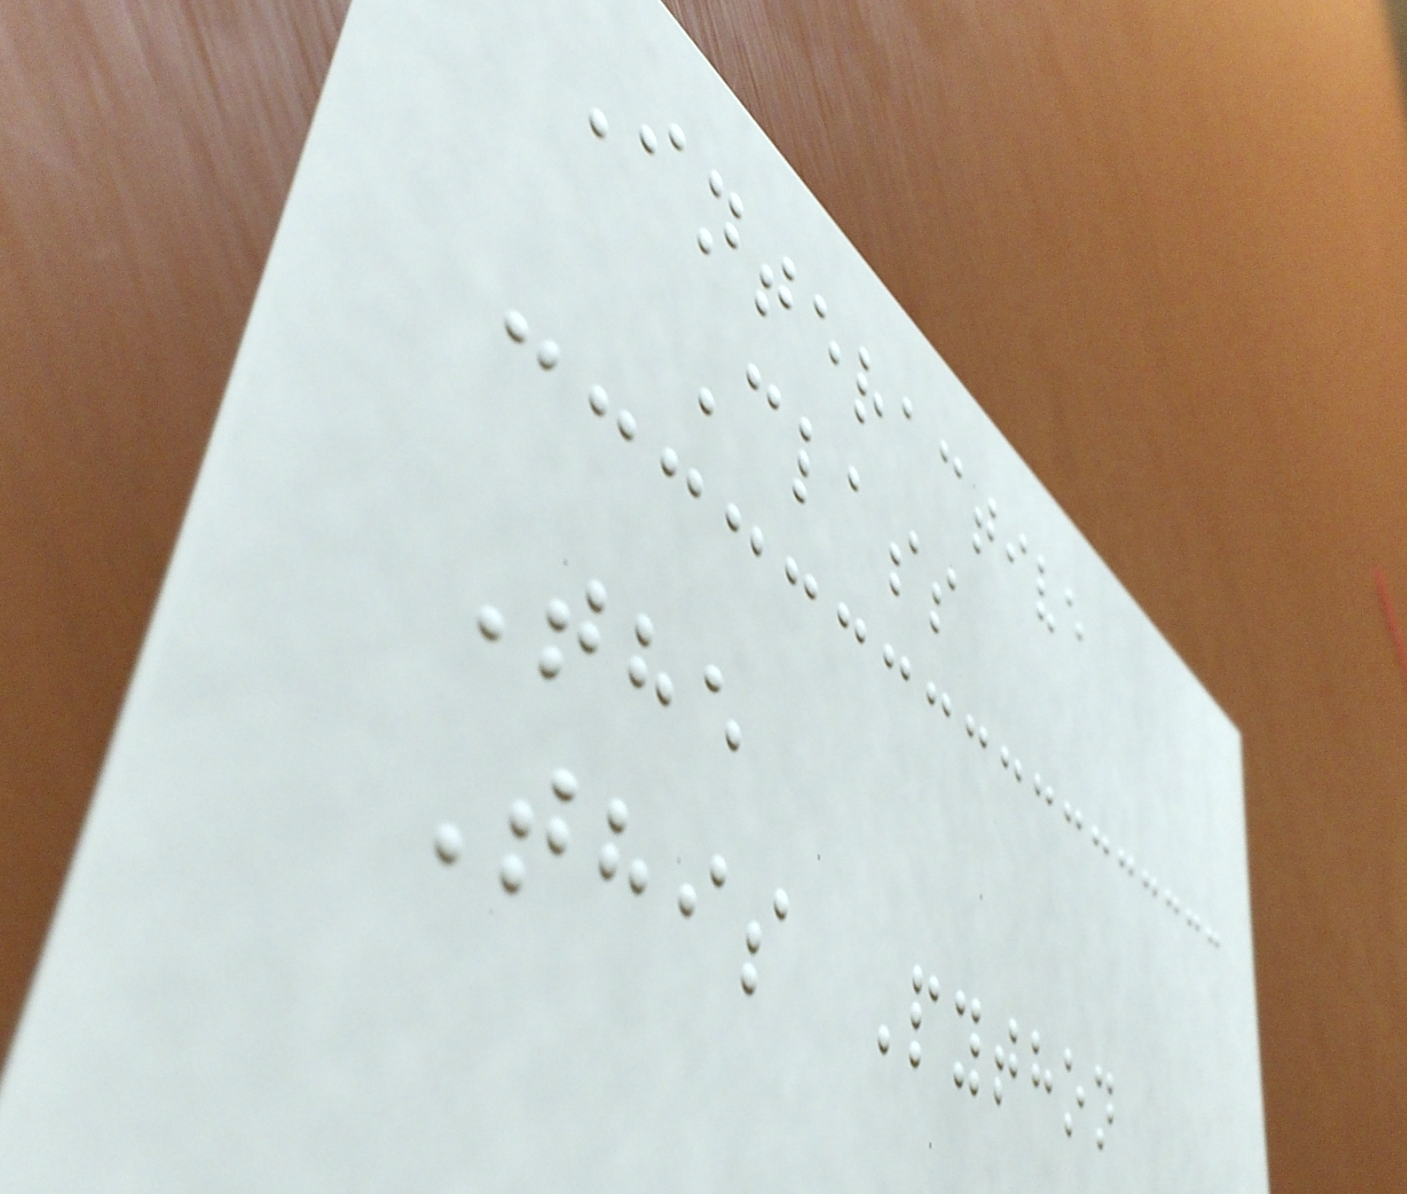Interactive
Class
The
This Python
